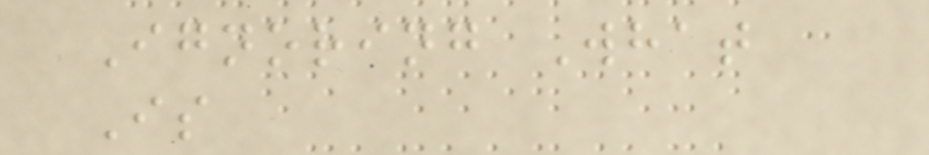Ignoring What
Is
